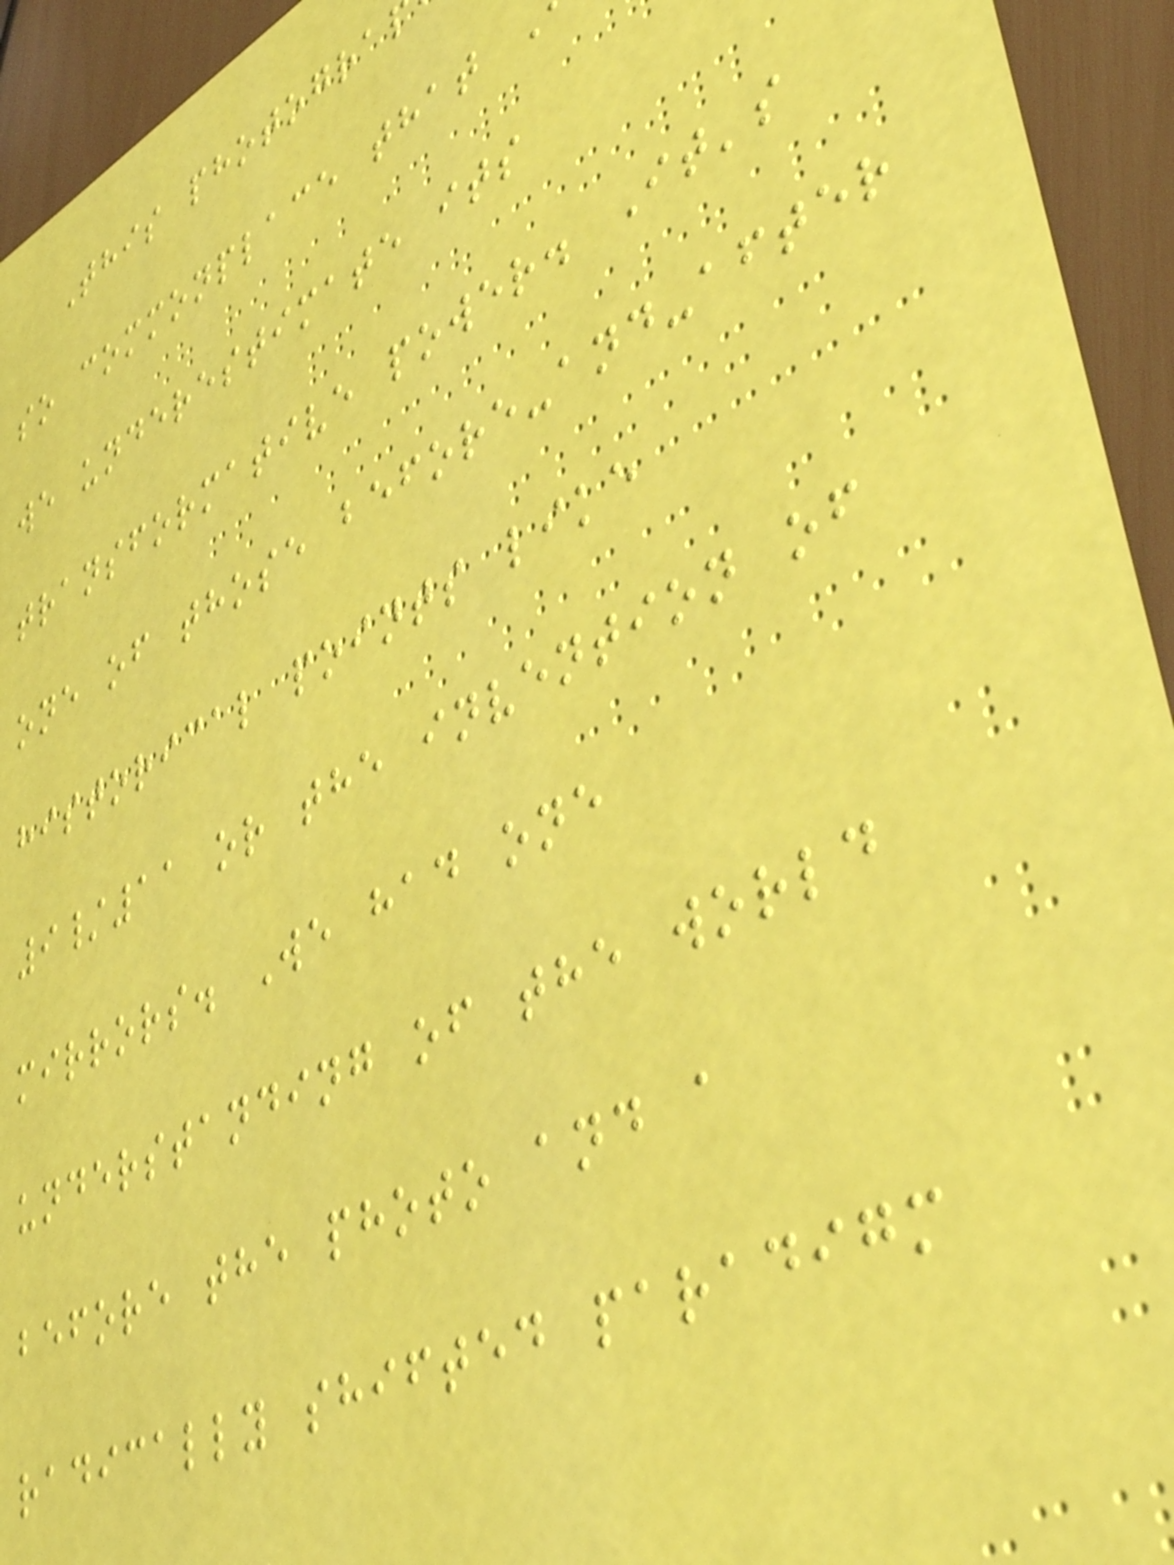This photogra
so commonplace that
we underestimate its
transformative power. It's
one of those before-and-after
historical points like
9/11 or the invention of
mirrors. We had one
understanding of the world
before the photo and a
radically shifted paradigm
